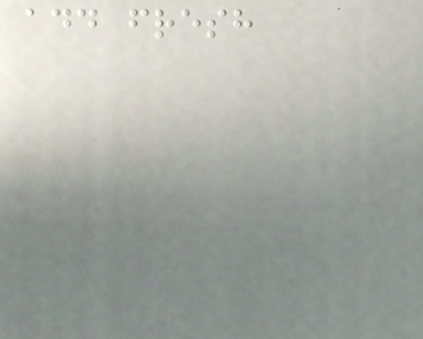add fresh
